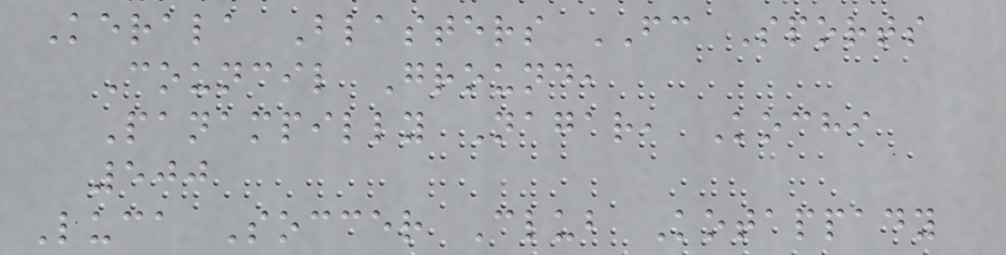Kerala Blasters FC Sports
Council Ground,
Panampilly Nagar, Kochi
500
Luca Soccer Club Kotappady
